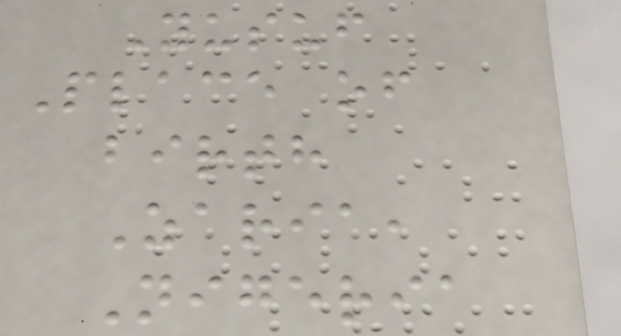Yusuf
Place of
birth
Zaria,
Nigeria
